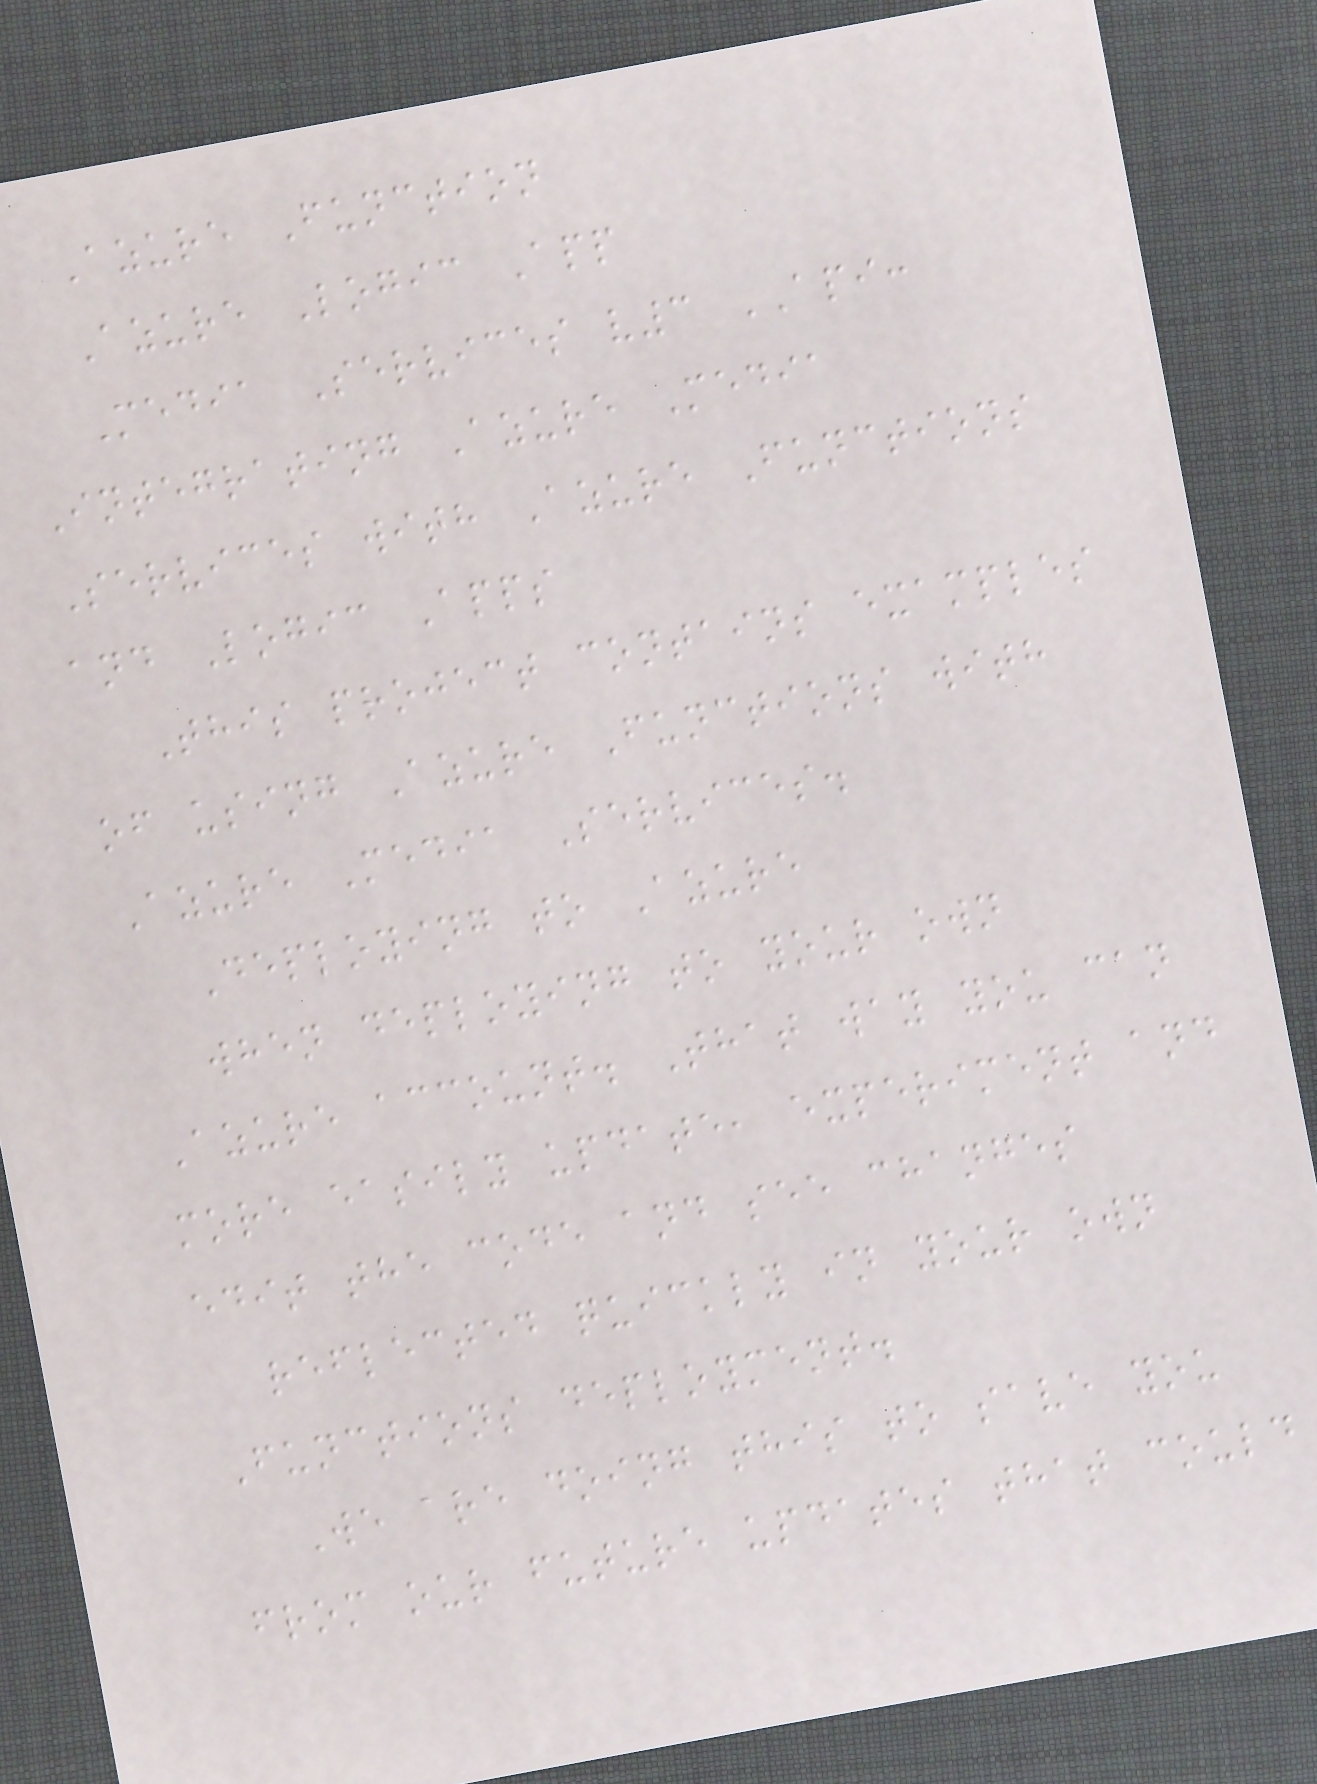Azure Function
Azure Logic App
Media Services v3 API:
Integrating Azure Media
Services with Azure Functions
and Logic Apps
This project contains examples
of using Azure Functions with
Azure Media Services.
Deploying to Azure
when deploying to your own
Azure account. That way you can
more easily update, experiment and
edit the code and see changes
reflected quickly in your own
Functions deployment.
We are doing this to save you
from our future updates that could
